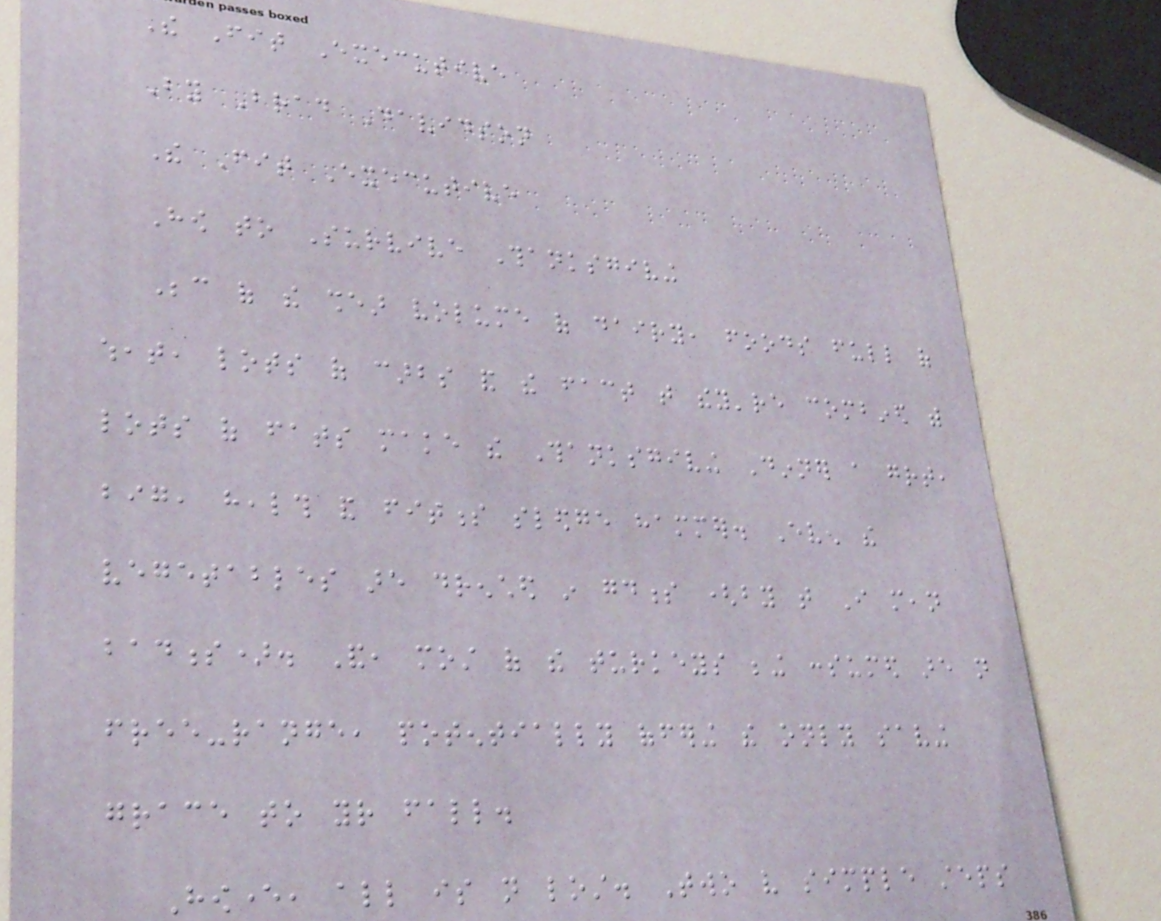The Fit Executive
By Brad Davidson
The Fit Executive
How to Survive Thanksgiving
Because of the shear volume of dairy, foods full of
wheat, lots of carbs and the fact that they're combined with
lots of fats make the Thanksgiving Dinner a great,
big, health and fitness sledge hammer. Even the
vegetables are drenched in goodness (by that I mean
badness). And, most of the turkeys being consumed are not
free-range, potentially offering the only saving
grace to your fall.
However, all is not lost. Two very simple steps
